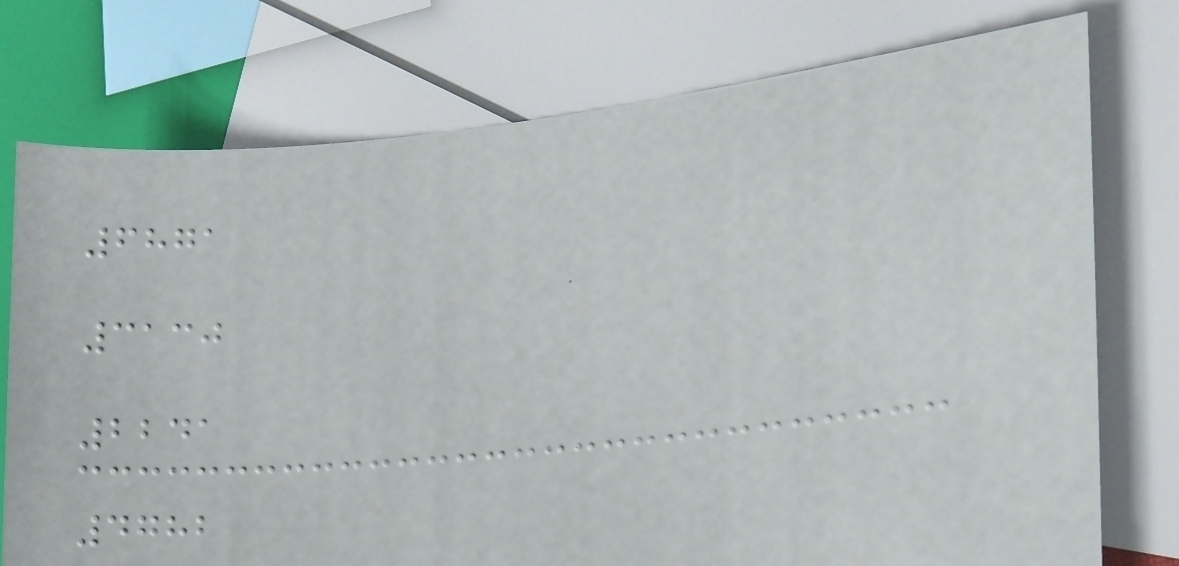6871
3130
2241
4782
